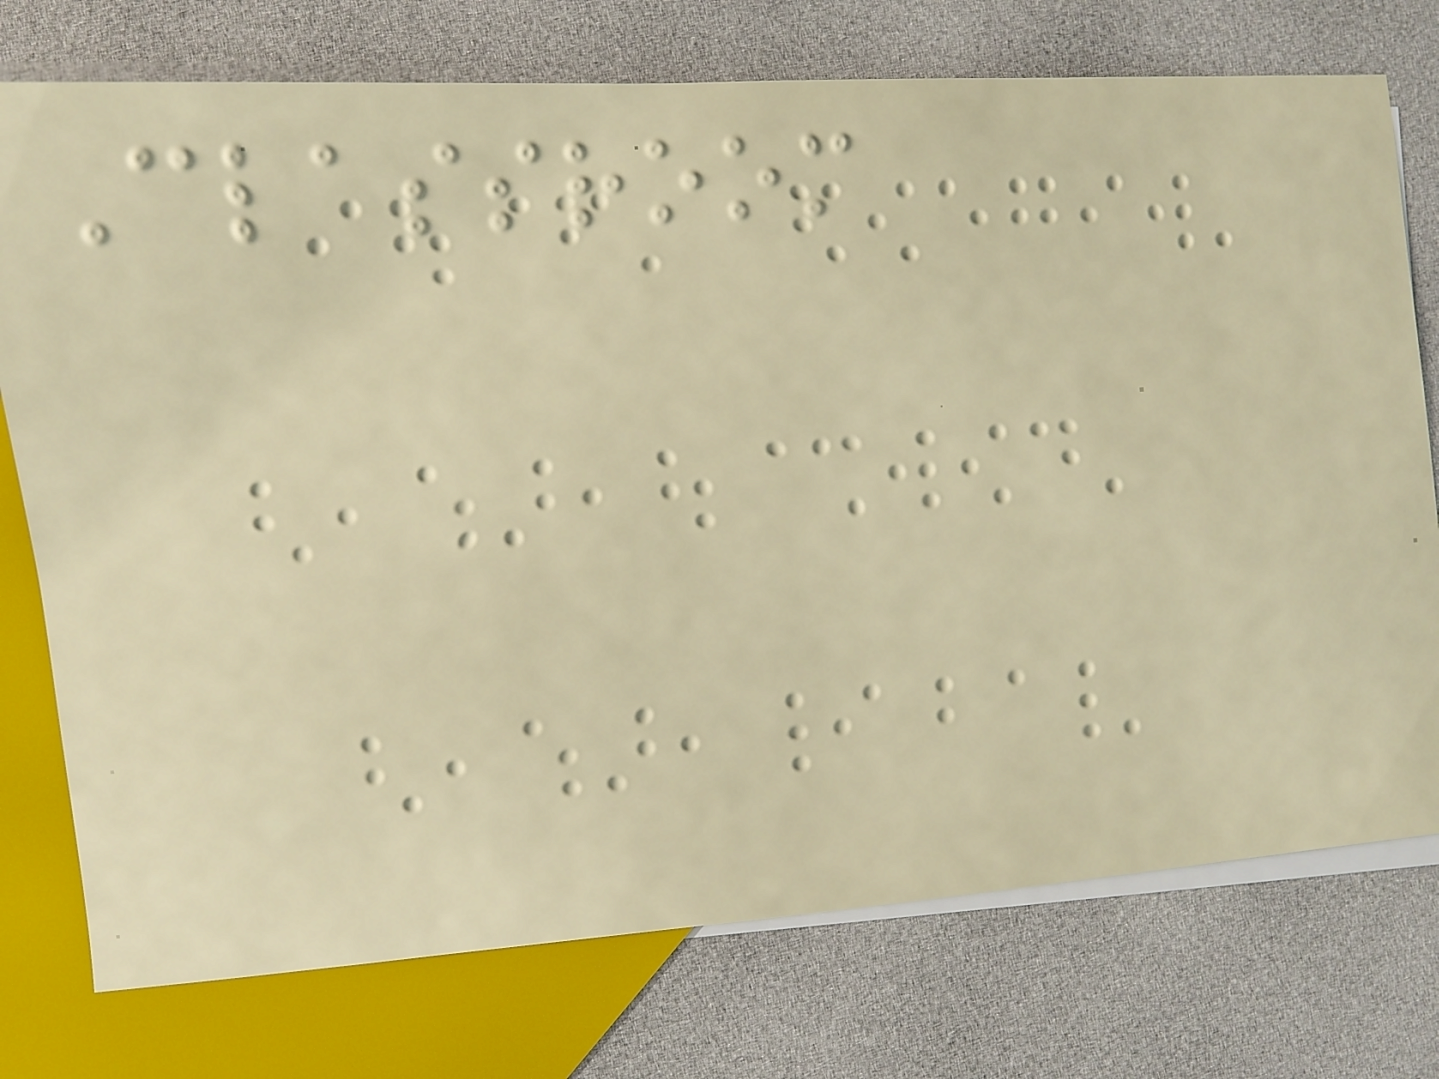Classroom
